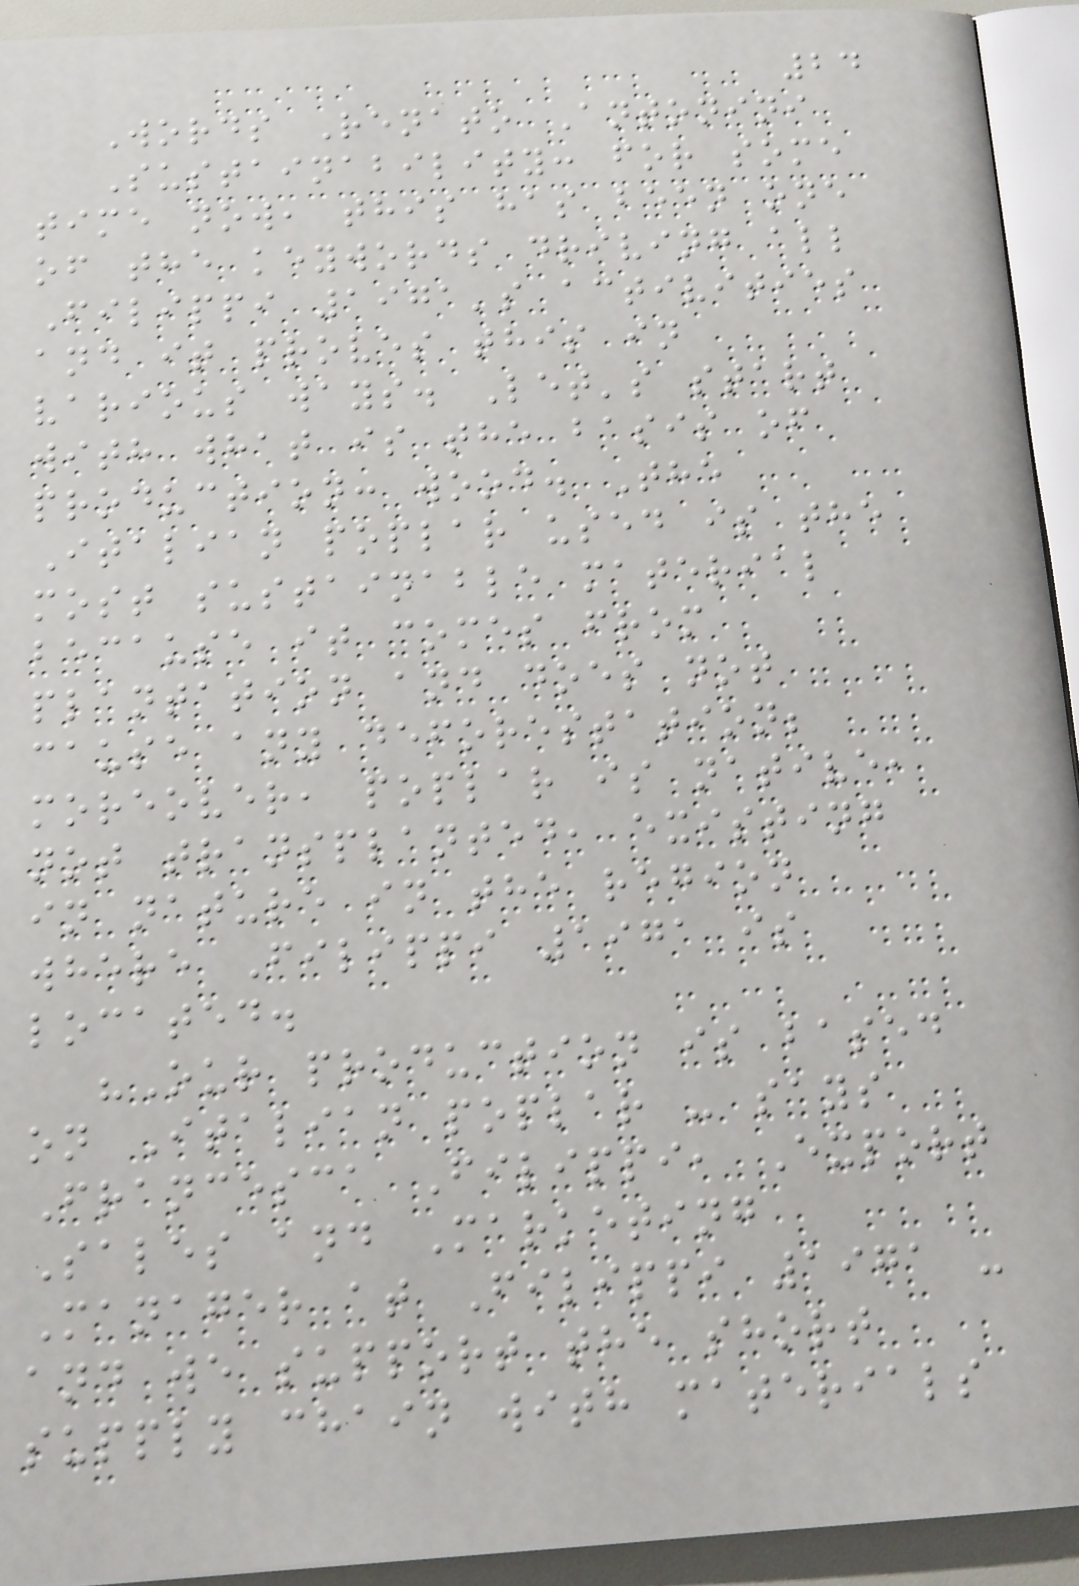24
Words Renato Antonini
Sustainability: for some
time now, this has been one
of the keywords driving all
Filippi 1971's activities
and it proves this in
various ways. Let's start
with what is the basis of
production: wood. The
Italian poplar used is the
most sustainable material
because it comes from
plantation and does not
cause any deforestation;
moreover, poplar is native,
not transplanted, existing
in nature in the region
where Filippi 1971 is
located.
"Our production is based
on Italian poplar - says
Francesca Filippi, Export
Sales and Marketing
Manager at Filippi 1971 -
and we support the short
supply chain with materials
